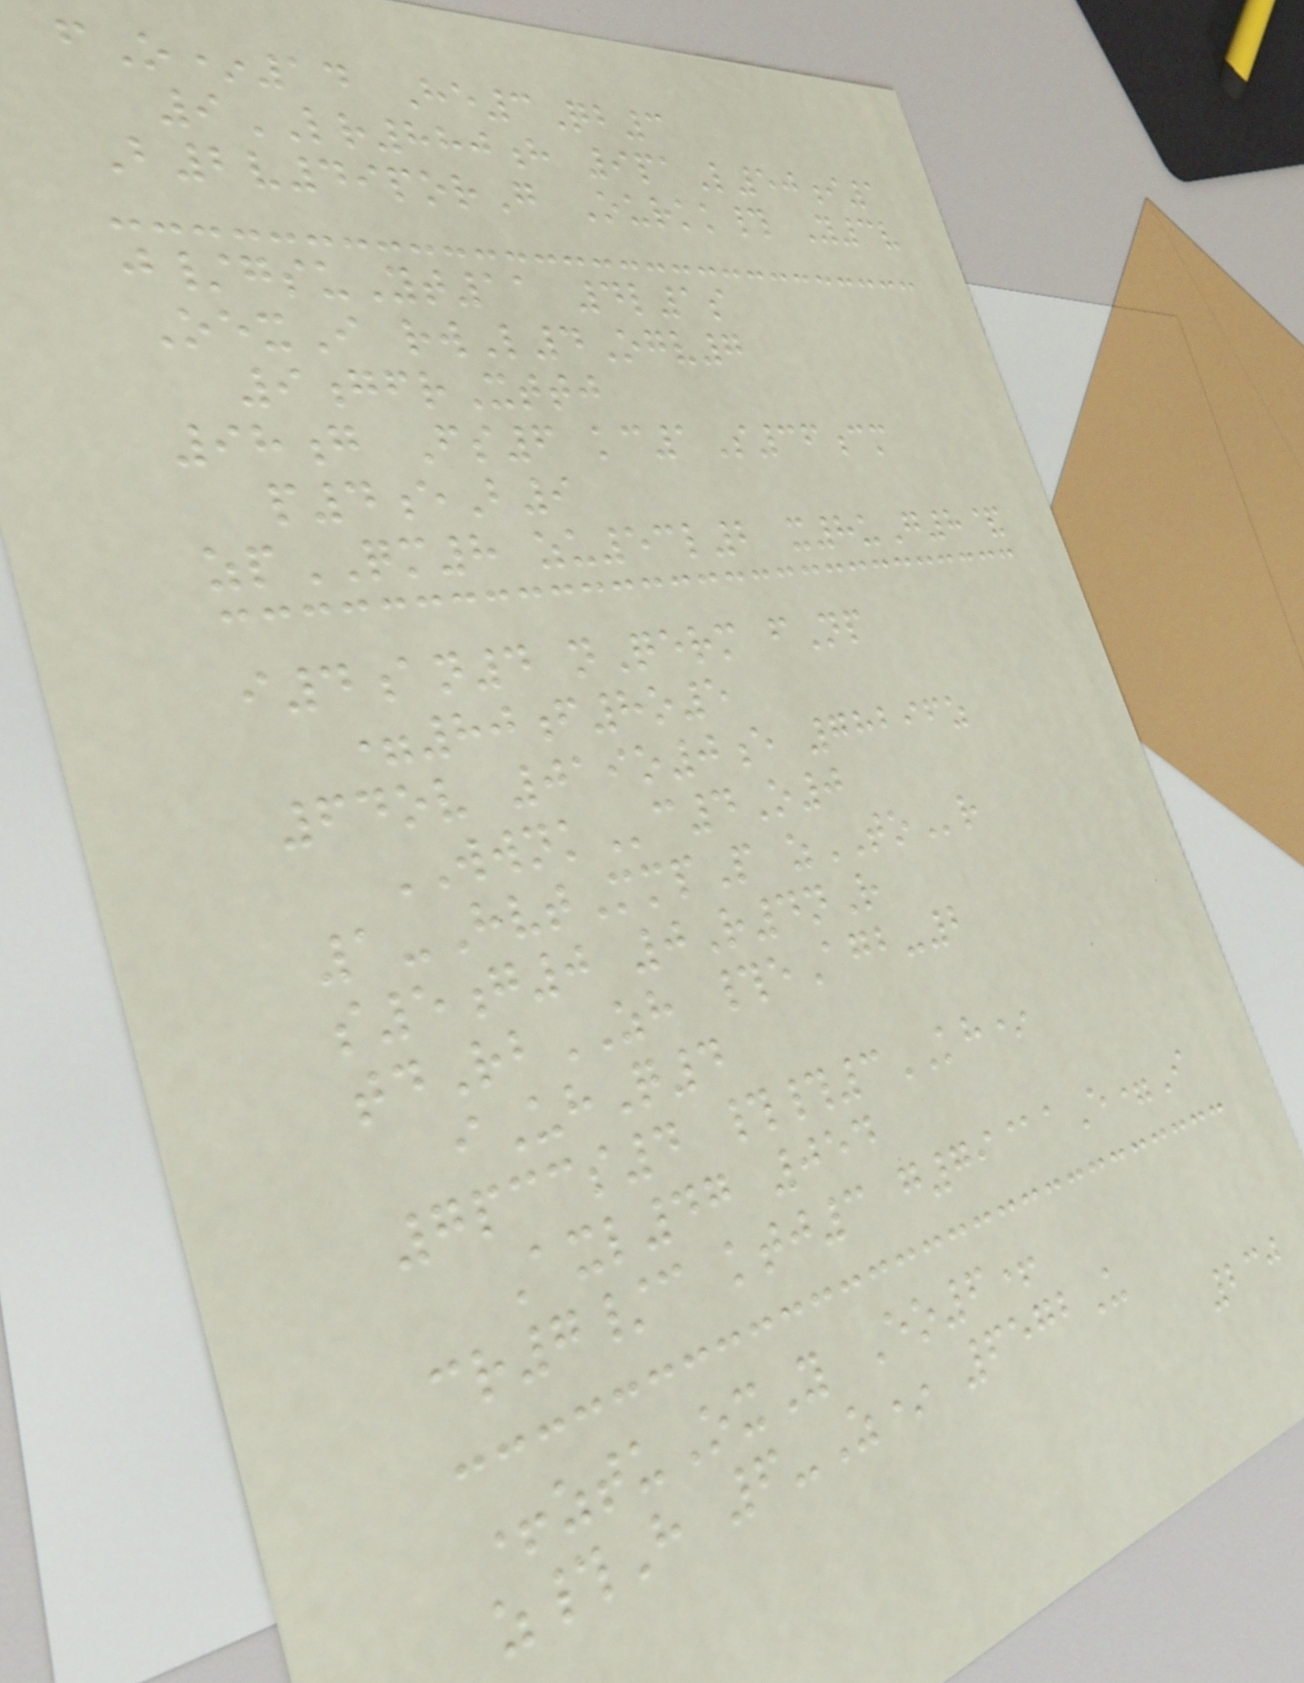fO*14 He3Qb3
9LR880h 9paL50i1
B2v49porG Ourkk# Y3v
j/gsuYt11 4l1s
OexI rwL4Ogv7
9gfrXttj
98g Fs6 kc1S36cm
p4eB9
zpQM8 zu53l2 x8uG8&
i4an4 nQerm fNp
=80f8o5
64ov 019o0e 78296z
WWNKc4O0
1-HvtMmpP zTOr
s5g0 0R4nR
tdRbZH #eAgb-2
iUhQ4
7pccs4 ##3KH*
Axl47 054
cr7/c ktj3 g79@aE=I
+ztuOxY Eo6+
z#H 6-Z* 6572U
230
